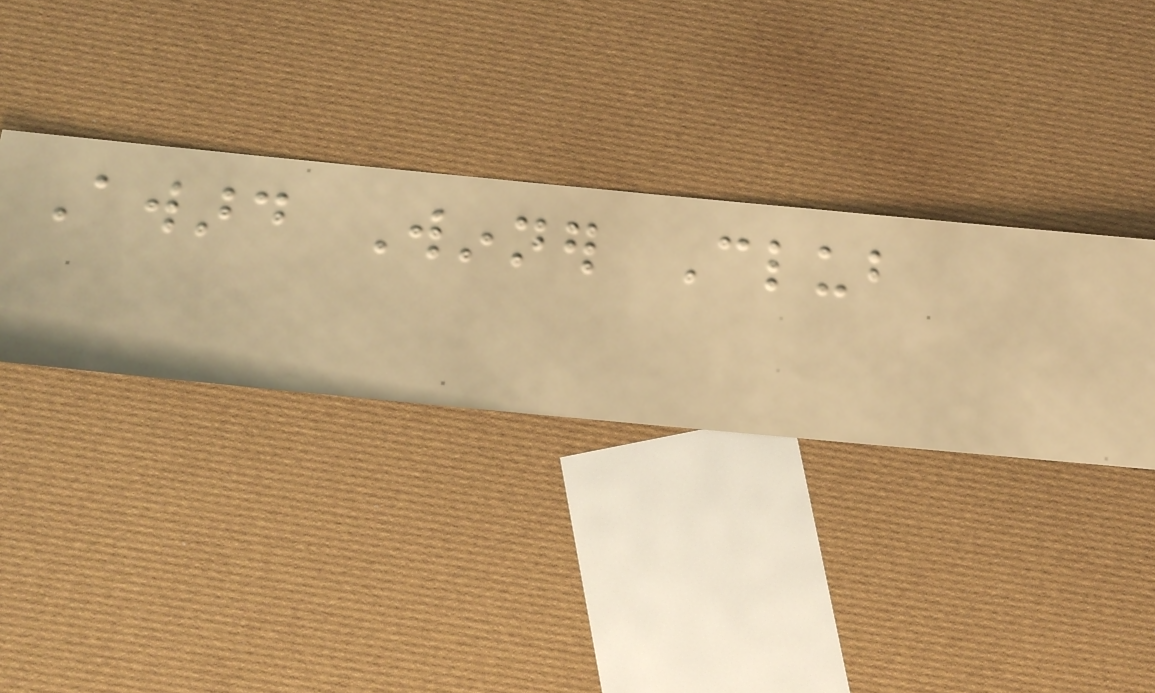Award Winner Club
